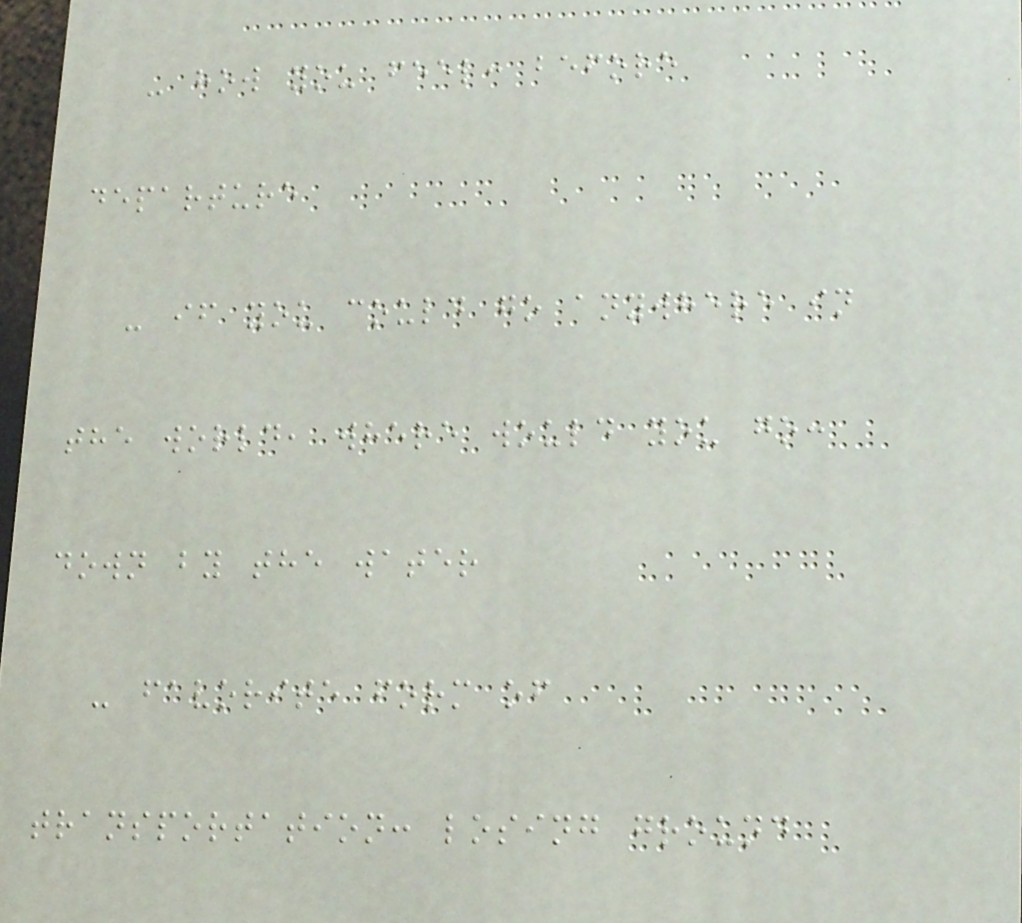- how you feel: before
departure
- if you could go anywhere in
the world, where would you go:
down by the water
- favorite form of
transportation: losing ground
